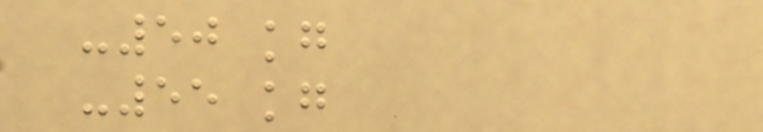-50 kg
-55 kg
